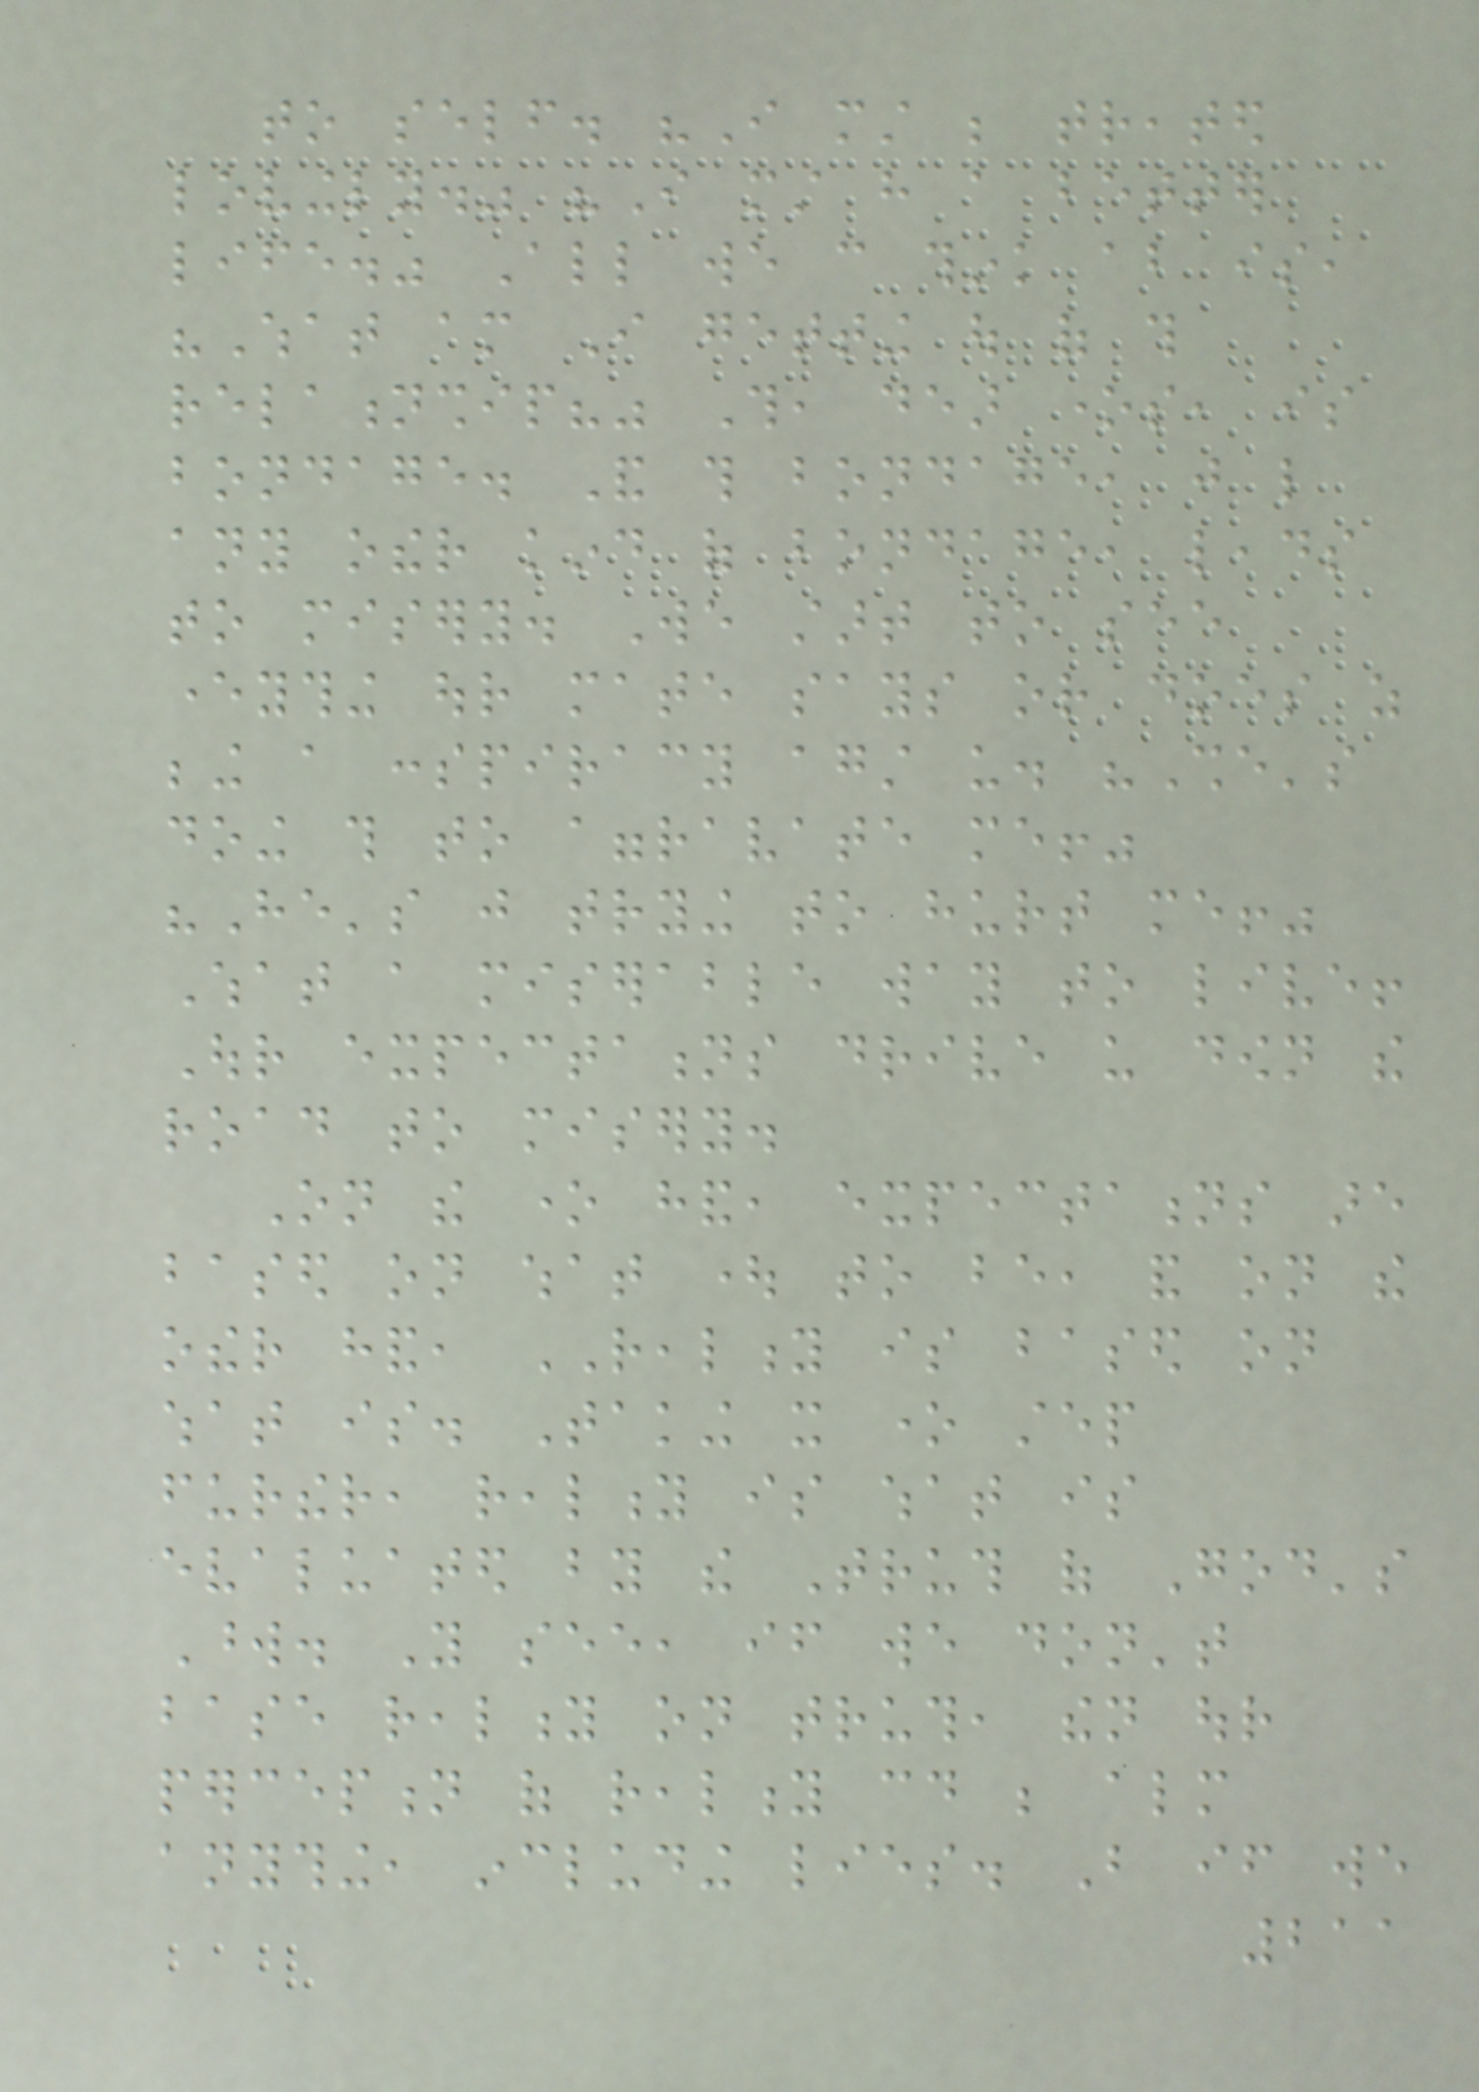to self. "I must be treated
lovingly." "I must have a better
life." All we can think about is,
"What am I getting out of this
relationship?" This, dear ones, is
bondage. And this bondage, just like
any other kind of bondage, leads
to misery. We start to see
everything our mate says or does as
being a conspiracy against us. "She's
doing this to aggravate me!"
"He's just trying to hurt me!"
What a miserable way to live!
Our expectations drive us down the
road to misery.
On the one hand, expectations are
based on what ought to be, and on the
other hand, REALITY is based on
what is. Taking it one step
further, reality is what is
evaluated by the Truth of God's
Word. You see, if we don't
base reality on truth, then our
perception of reality could be almost
anything, including lies. But if we
211
